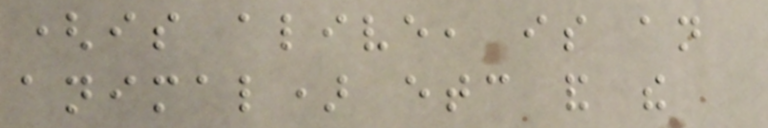(is alive, is an
animal) etc and the
